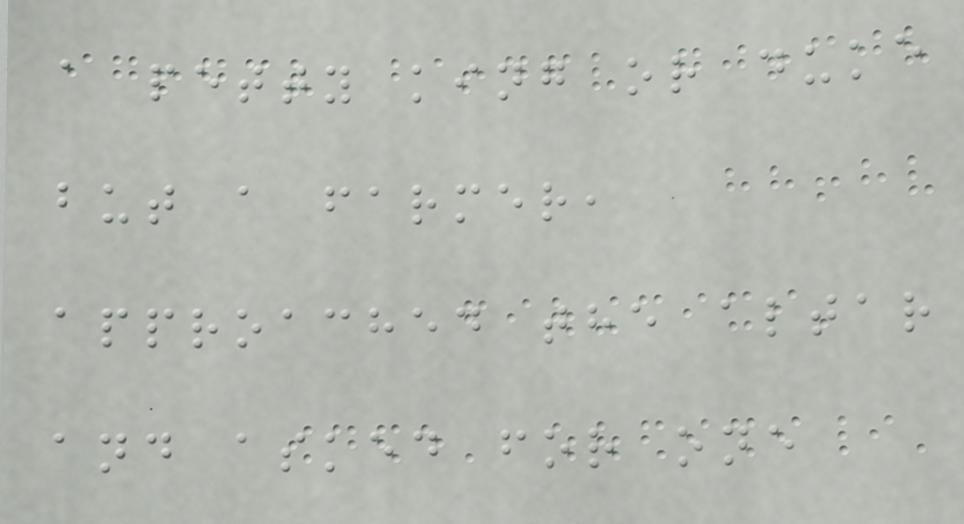a petty king or duke
but a farmer,
approached the altar
and asked for one
